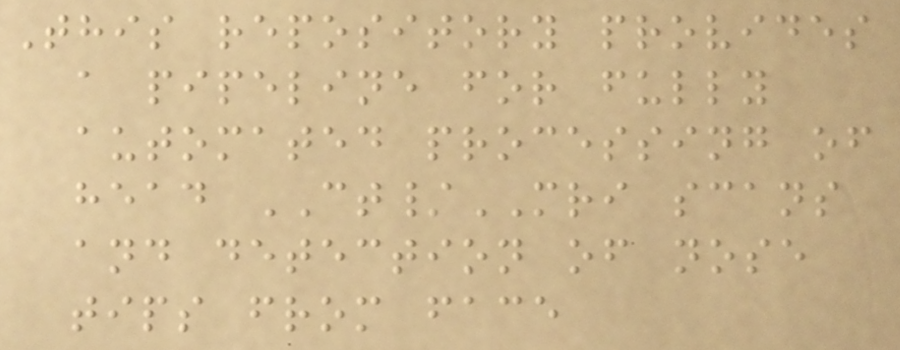This repository provides
a pipeline for fully
automated processing of
head CT/MRI scans
and detection of nose
tips from face
